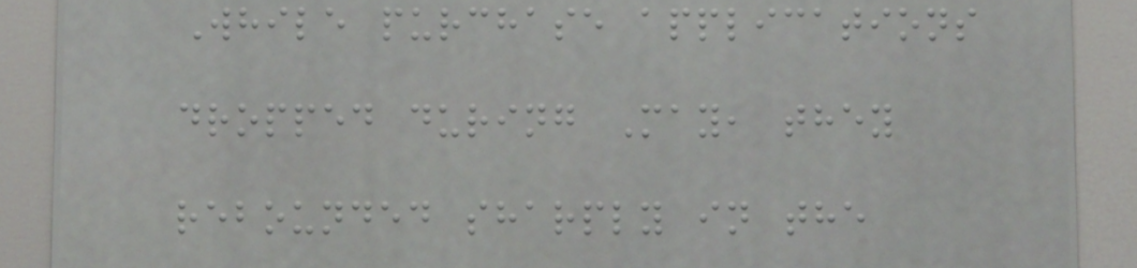While purchase applications
dropped during May, they
rebounded sharply in the
